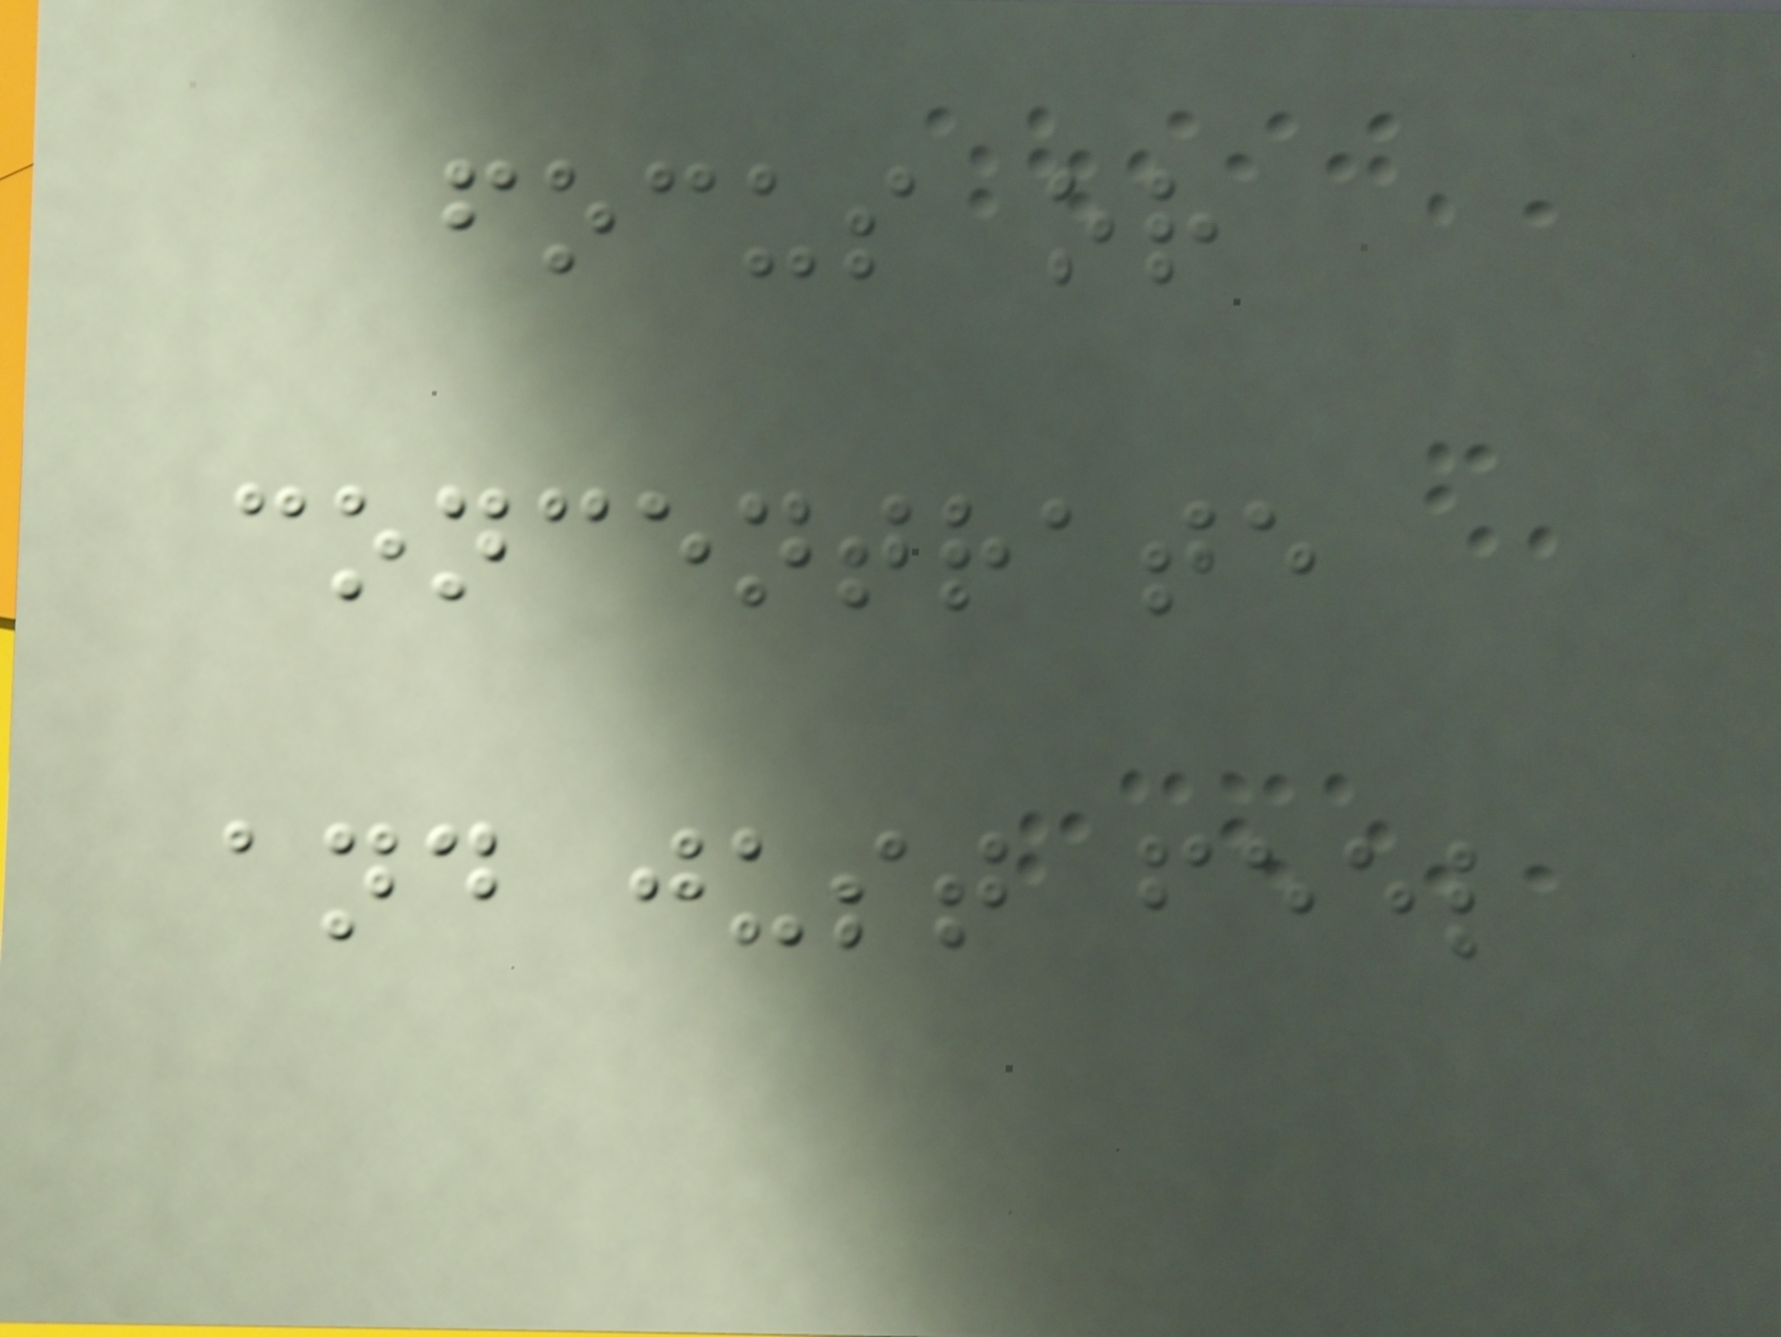focus or
concentrate
and just feel
